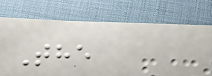The
